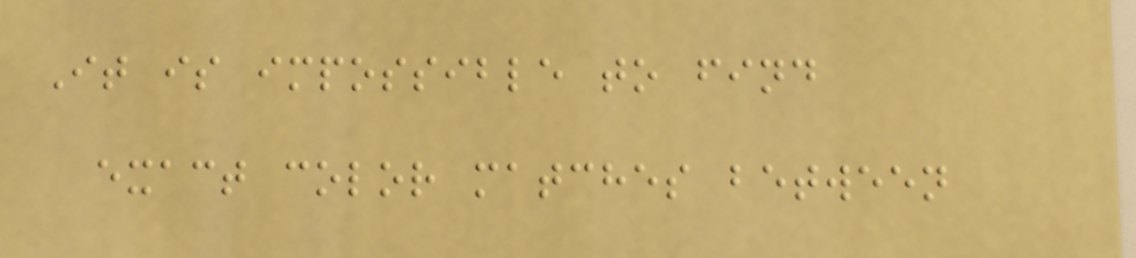It is impossible to find
exact color matches between
